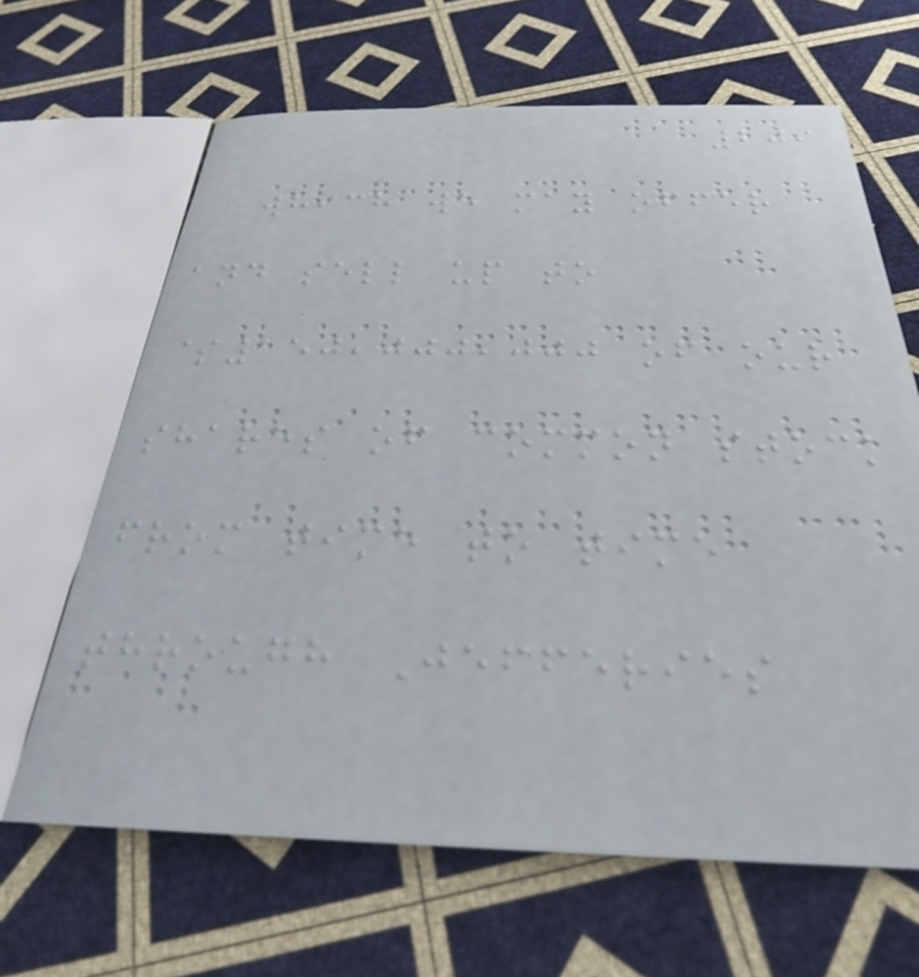209
which we may offer
and sell up to
$150,000,000 of our
shares of common stock
from time to time
through Jefferies
